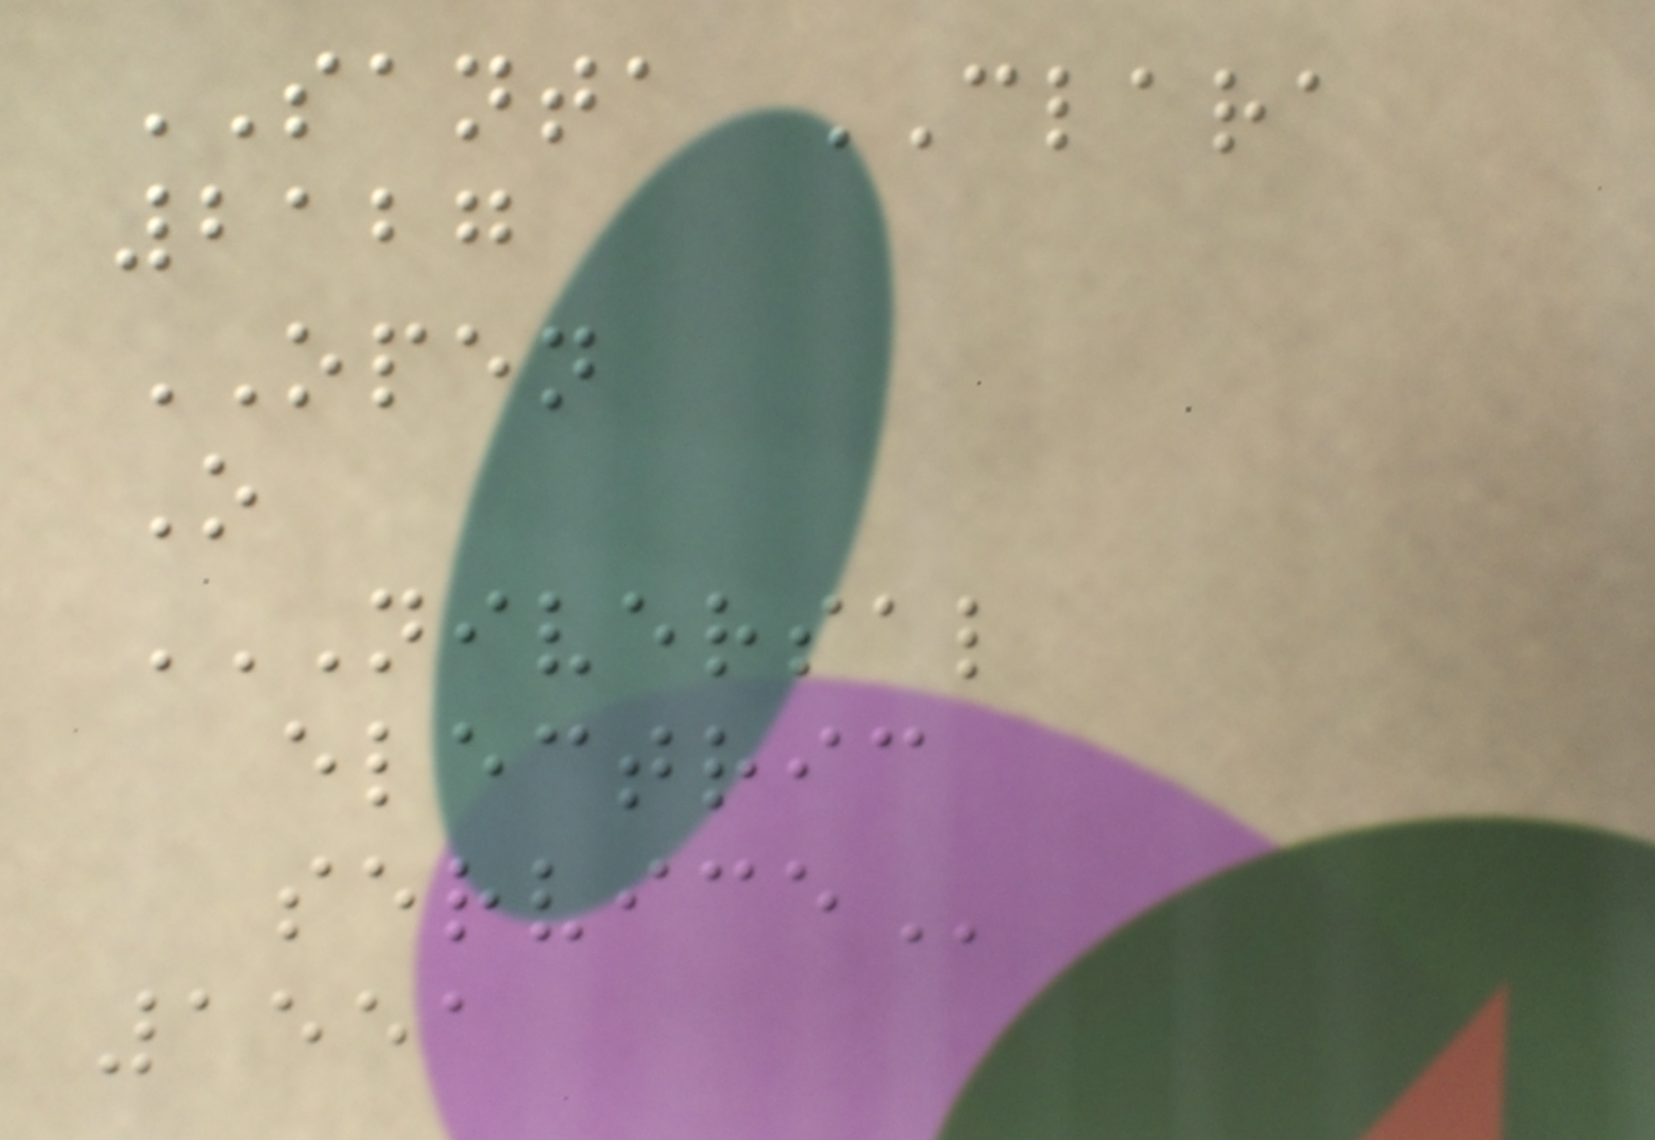SANTA CLARA
2127
OPEN
O
NIVERSAL
ELECTRIC
SERVICE
1551
